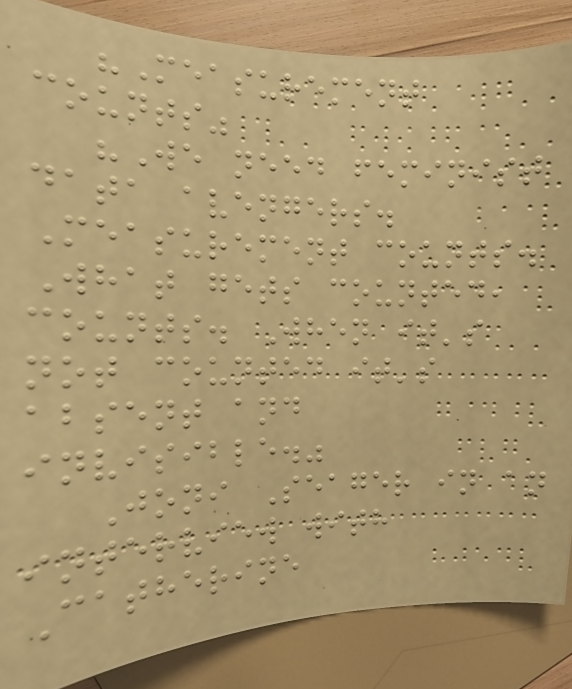"Measurement
counts"
"We need feminist
data avengers.
Measurement counts.
What gets counted,
counts. When it's
not counted it's
absent and
invisible."
Joni Seager in an
interview with
Catherine
